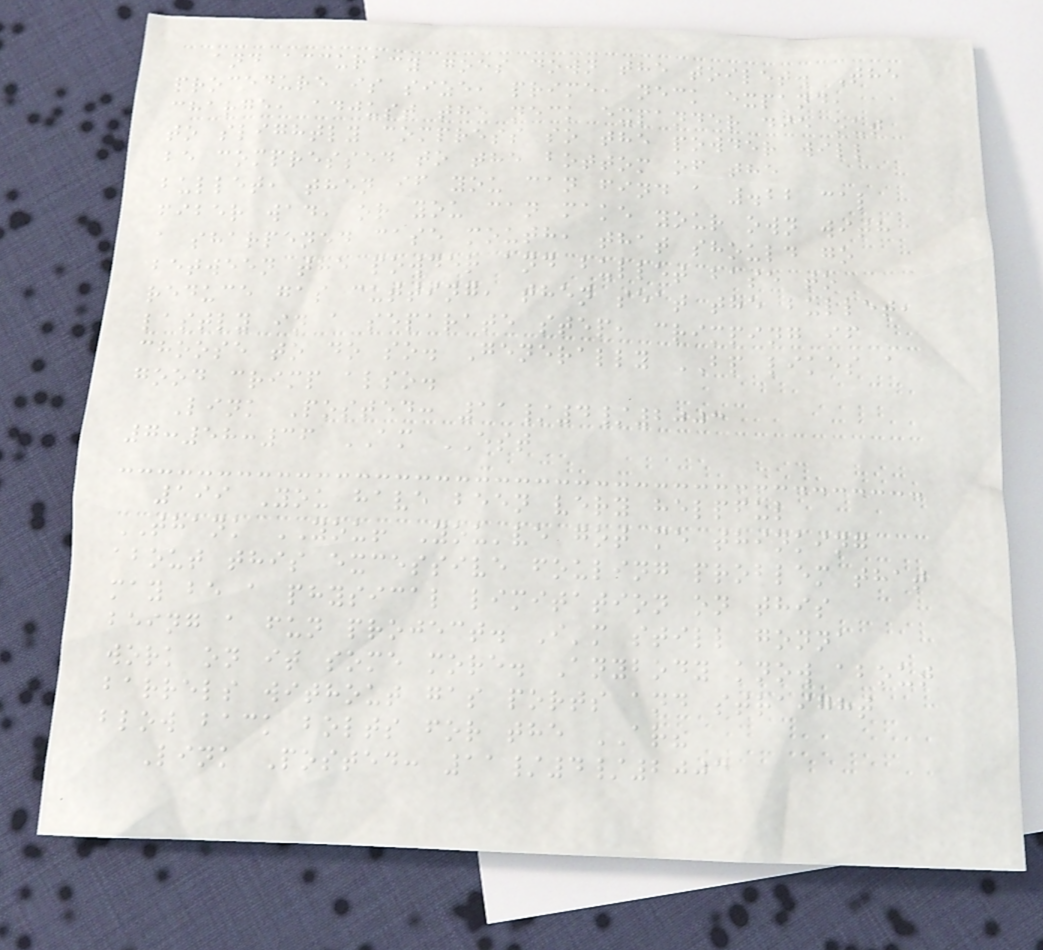and accuracy goes down the toilet. The
procedure is size, prime, neck expand,
charge, adjust the neck expander die out
to slightly compress so the powder will
be compressed to the bottom of the
bullet, then if you can find a .22 cal
fiber wad, or you can make your own with
a sharpened case mouth, that should go
between the powder and bullet base to
reduce gas cutting, then seat the bullet,
lastly in a separate step, crimping if
choose to do so. Generally BP likes a
good crimp also.
Link Posted: 11/4/2003
7:58:36 AM EST
199 You have been very helpful
THANK YOU! You've got me thinking
about this excessive fouling problem that
may be a physical limitation on this
being a fun project. I'm still gonna
work on it some more. Anybody know about
barrels without gas ports and straight
blow back bolts for the AR?
Link Posted: 11/4/2003
